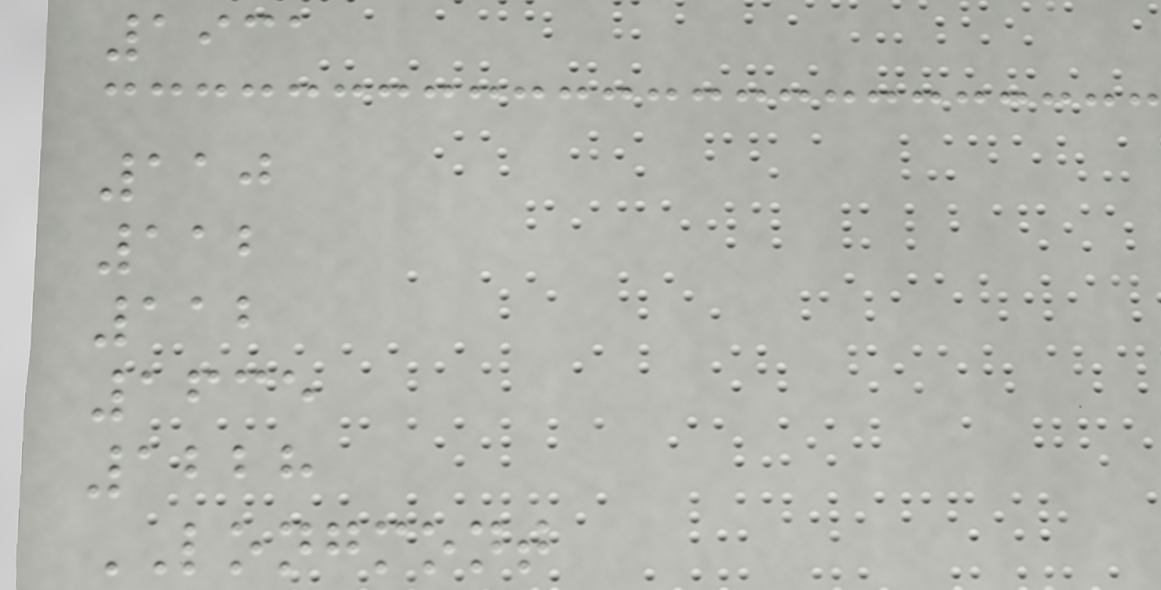1931
110
112
112
1635
1228
LONGMONT
